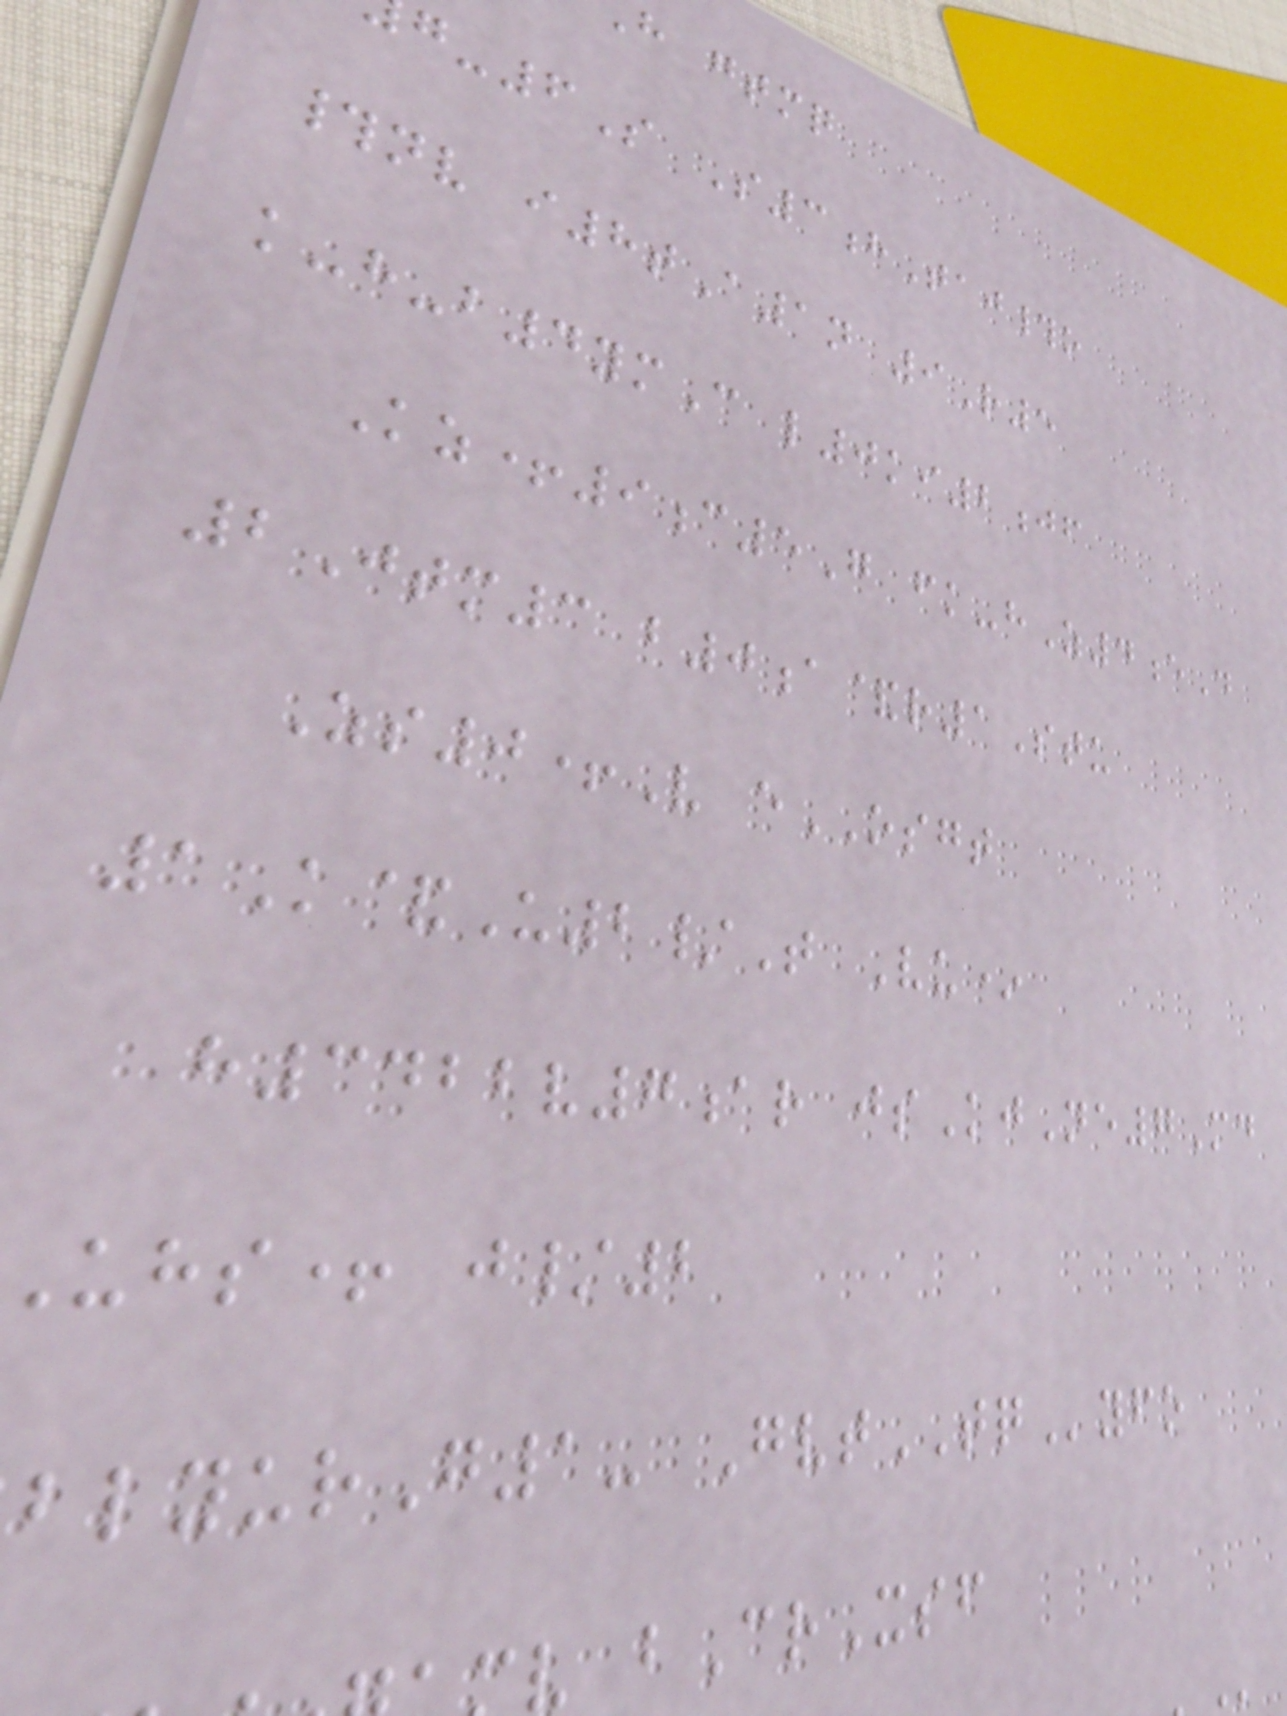h gtmq
-6S S3hTaj#o
#nv i8tA1n 9R5
k-h-b4ymC l0ki2jf
Kz+9c5G fk-hZ4eD
2Jtm3 b0a&r1Stu
Zs0+V eOSGT
1K&U2/T Vu*
h3422v7ar jsKjNe7Md
uhs+ j/2
lyurG1- GvtTQyfo
v bCrXsf
